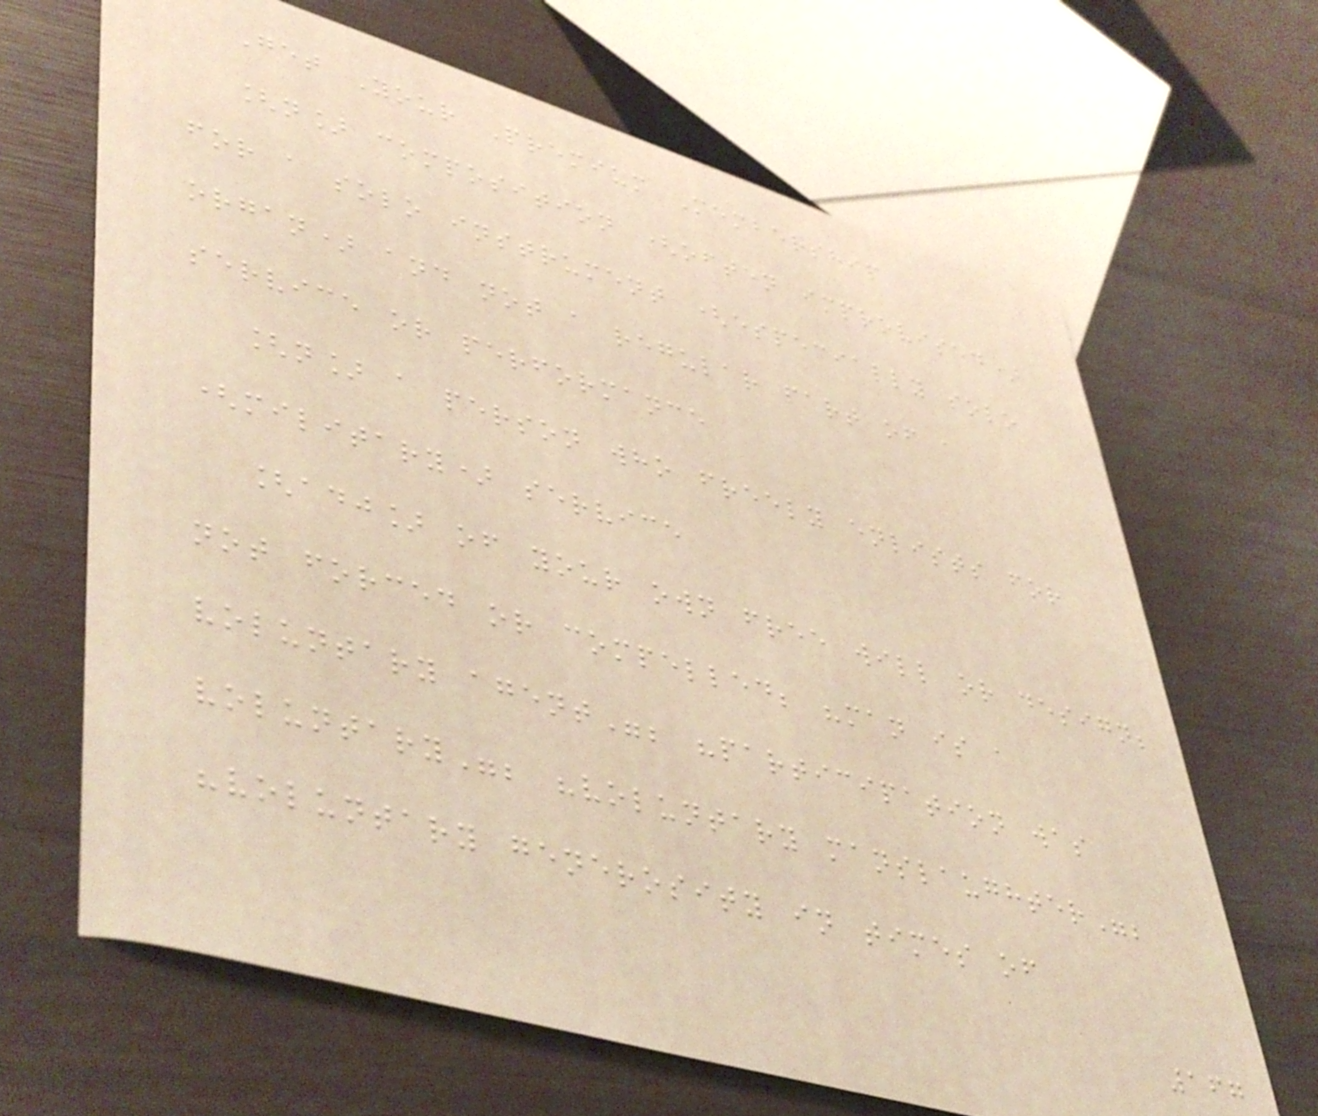Get Your Premium Membership
[n] composition (often improvised)
for a solo instrument (especially solo
organ) and not a regular part of a
service or performance
[n] a person who freely enlists for
(military) service
[adj] of your own free will or design;
not forced or compelled; "man is a
voluntary agent"; "participation was
voluntary"; "voluntary manslaughter";
"voluntary generosity in times of
167
